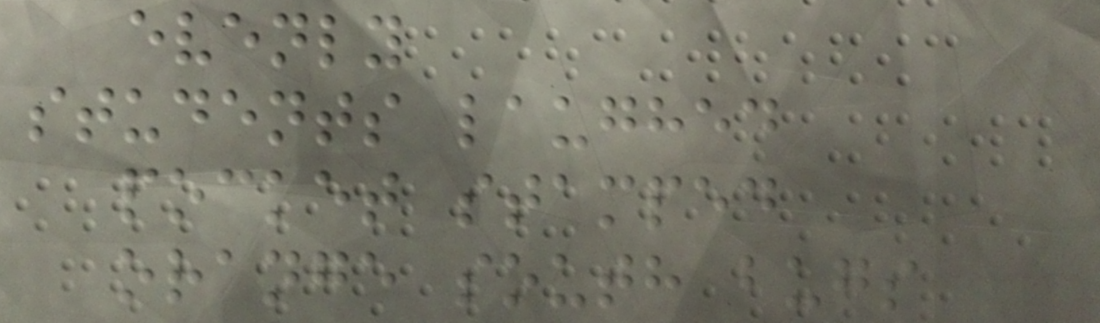evenly
students laughed
pocket stamped
orange south bugs
